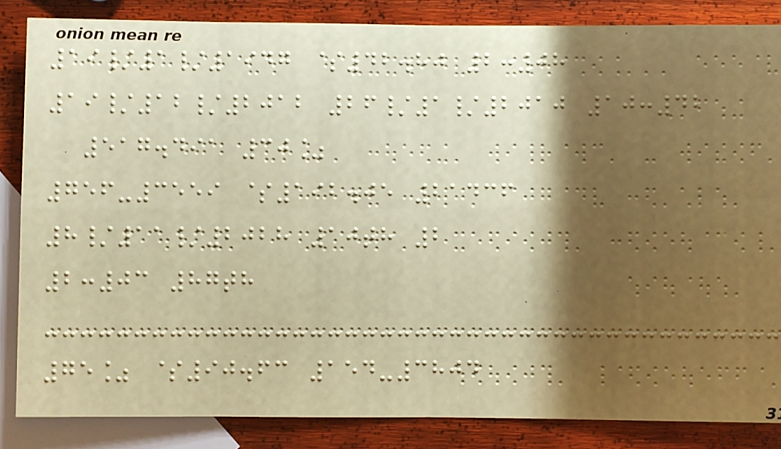19/1/1947 $42.80 2:08
19/12/2012 26/1/2010 10:42
517.491 30%
756-3559 $192.05 21436
8/11/2028 10th 2
2:03 87th
75% $90.63 154-3804
